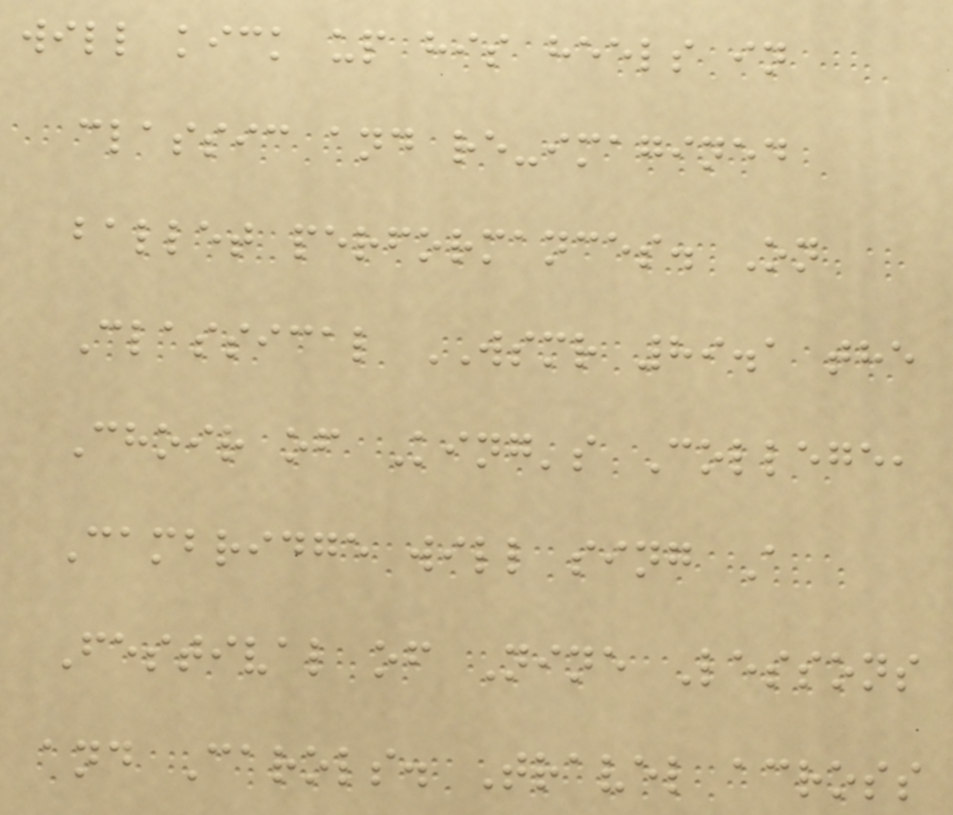will kick up his heels in
classic and re-imagined
ballet performances. On
Classical WSMR 89.1 the
Choir of King's College,
Cambridge will sing A
Festival of Nine Lessons
and Carols. Travel across
